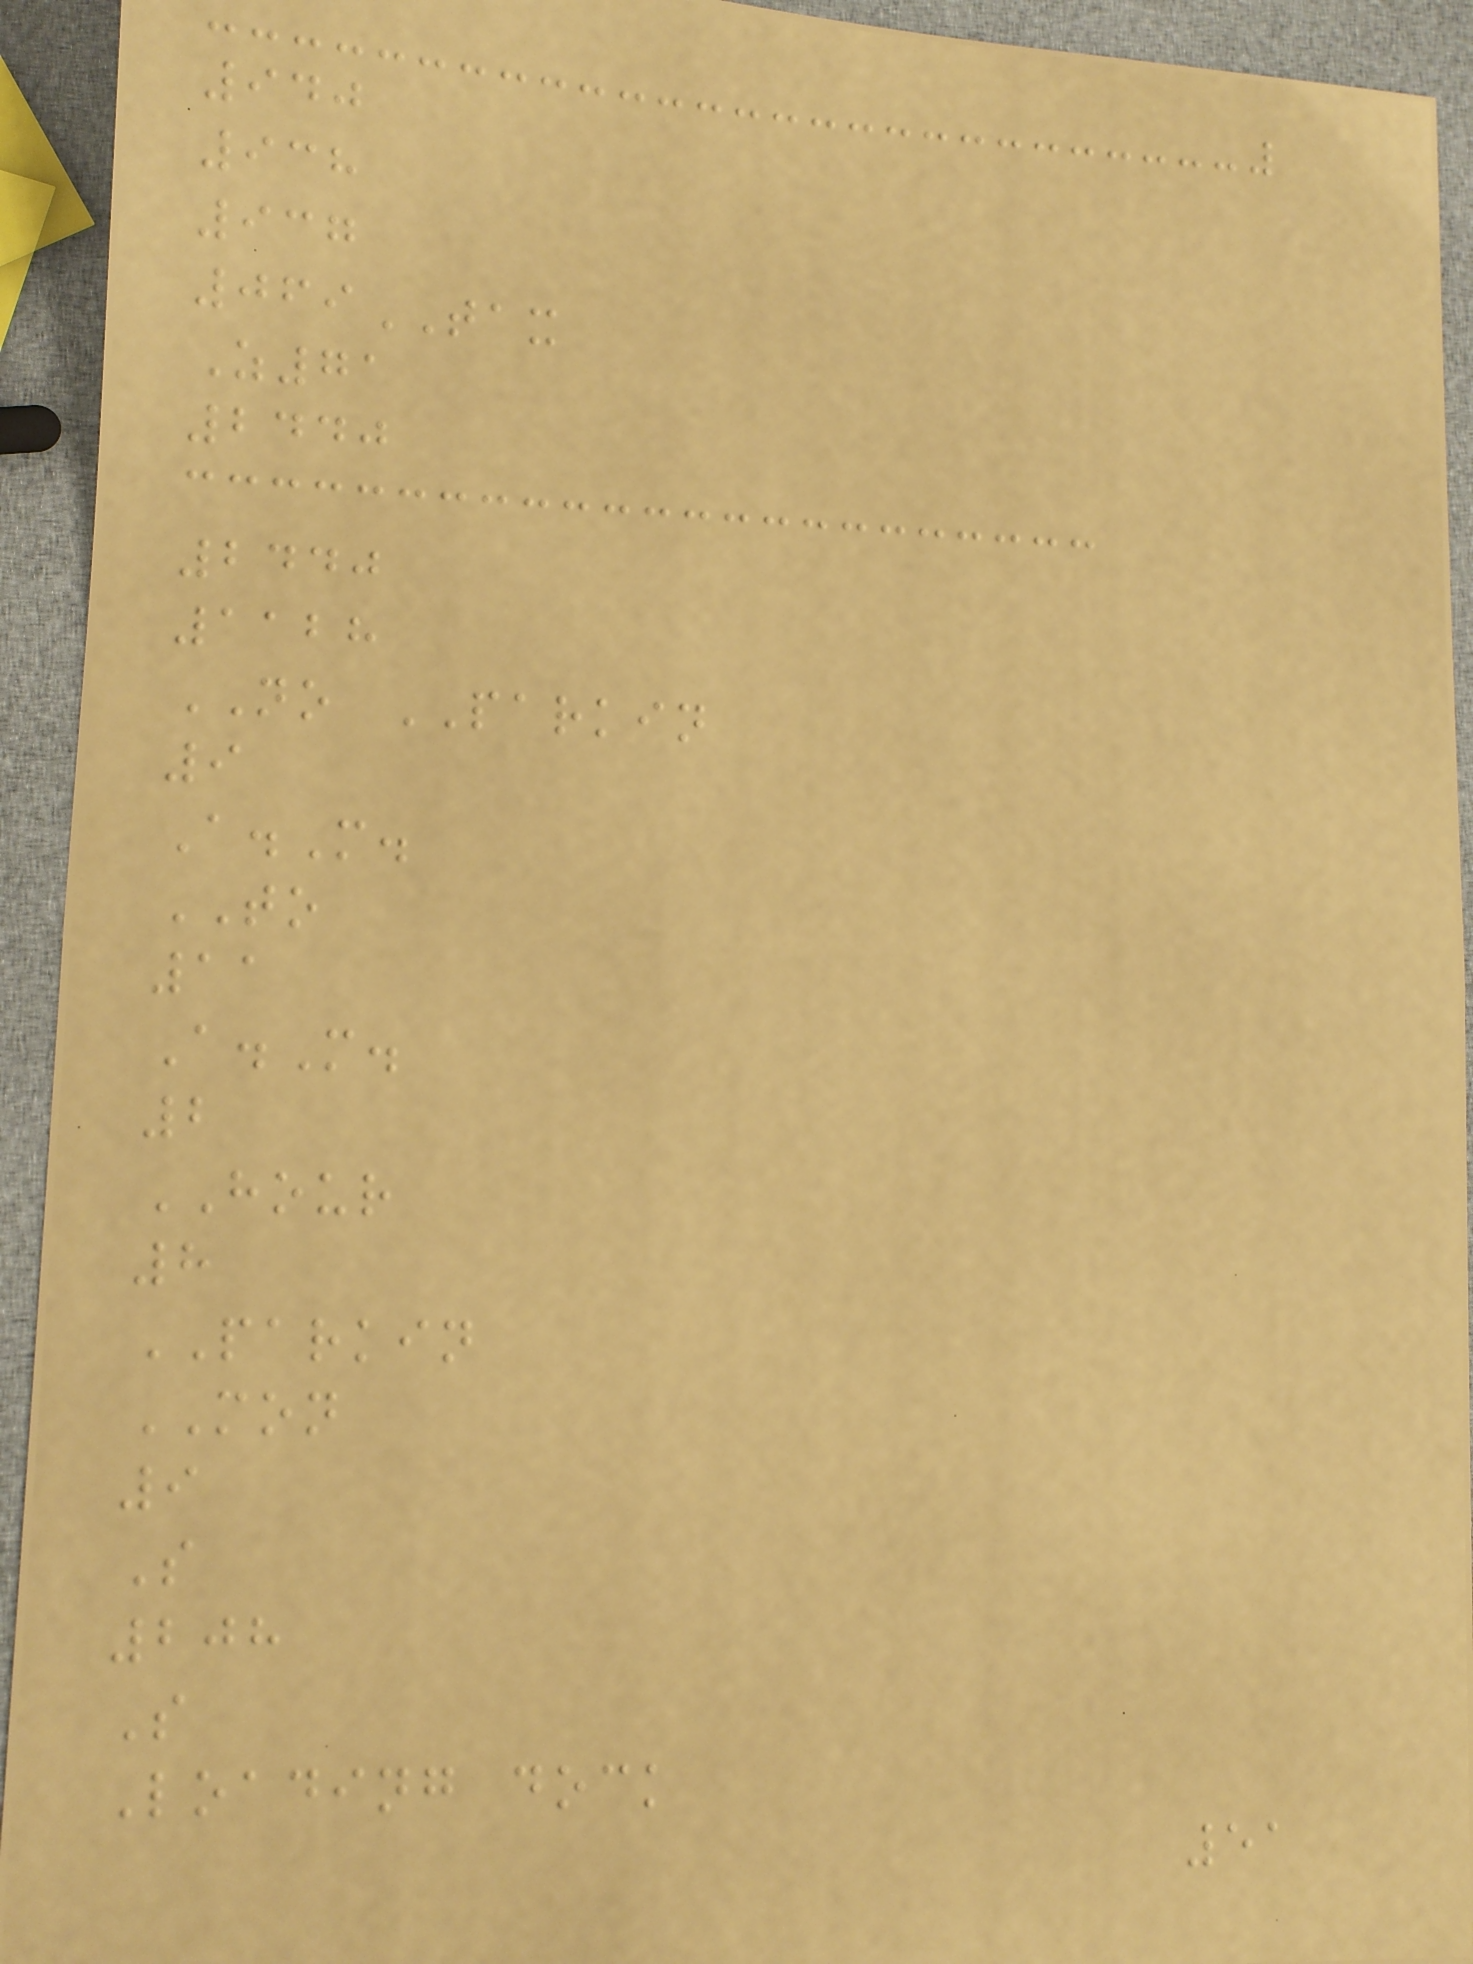940
938
937
069TAX
Z71
2440
2440
1128
NO PARKIN
9
A.M.
TO
11
A.M.
2
HOUR
8
PARKIN
MON
9
S
208
S
Loading dock
51
